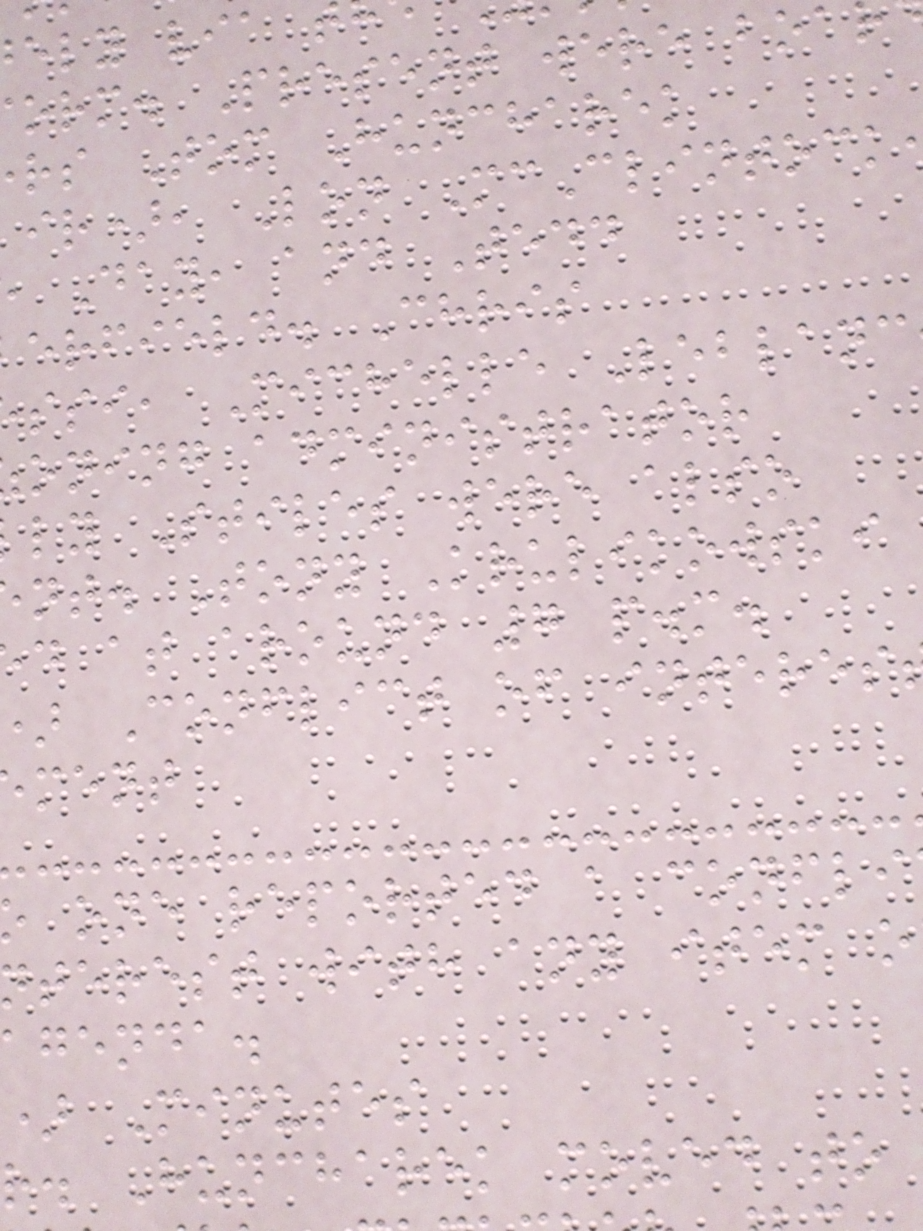ely via
orm. Present were boa
rs Tom Huncharek
ir), Lon McClintock
Day, and Tedd
erfield. Chris
ssi, Michelle Leblanc
oning administrator
ly Stiles were also
nt. Tony Krulikowski
d at around 7 p.m.
Conflict of interes
ment
one reported a confli
terest with any item o
agenda.
) Minutes
r. Huncharek moved to
